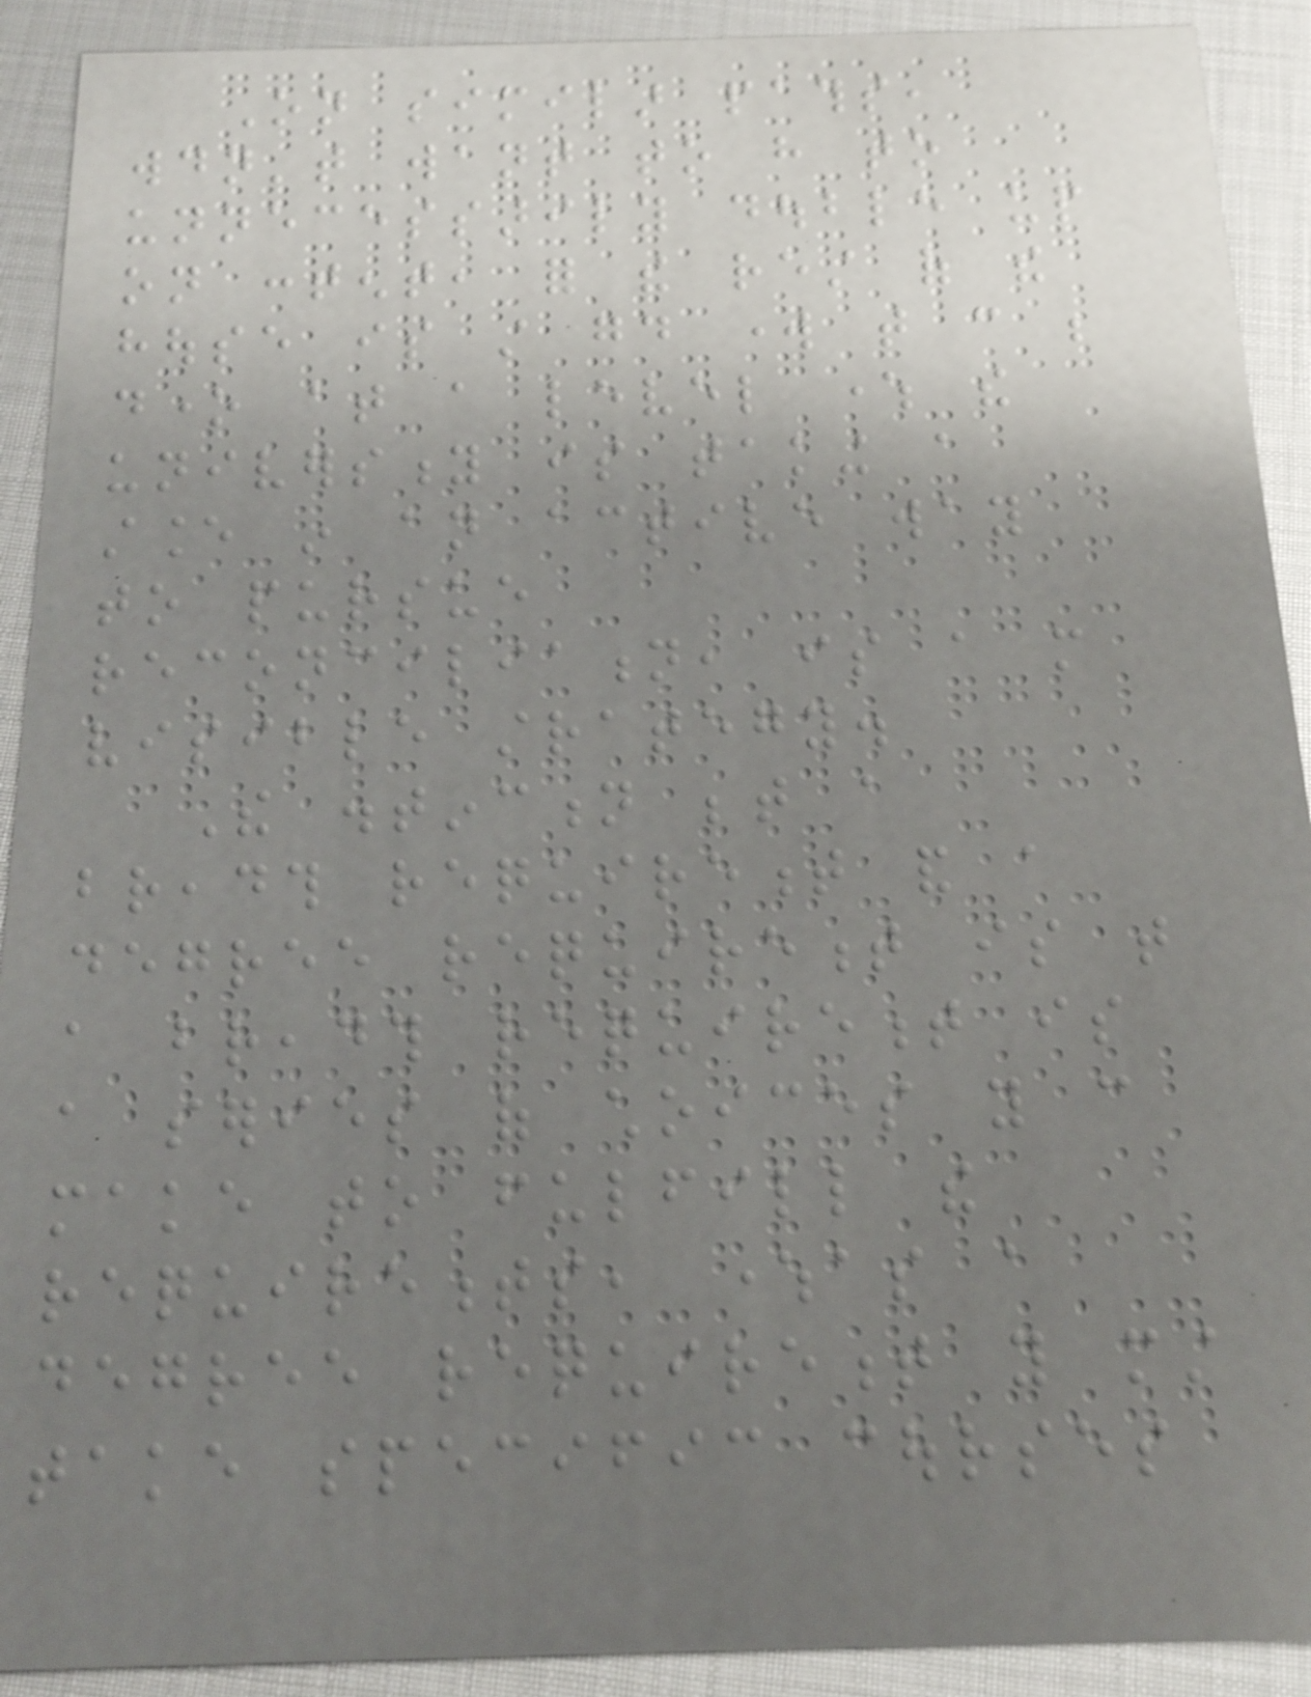On similar paths,
wouldn't want to have to
unnecessarily double up
on content, for the rest of the
house is still good work that can be
done at a level where the
university is taking a
stance in an active way
to pursue
reconciliation, is a more
visible strategy.
The distinction between a
breadth requirement and a
degree requirement is that
a breadth requirement is
a series of choices you can
make to fulfill the
requirements, whereas a
degree requirement you must
take specific courses
